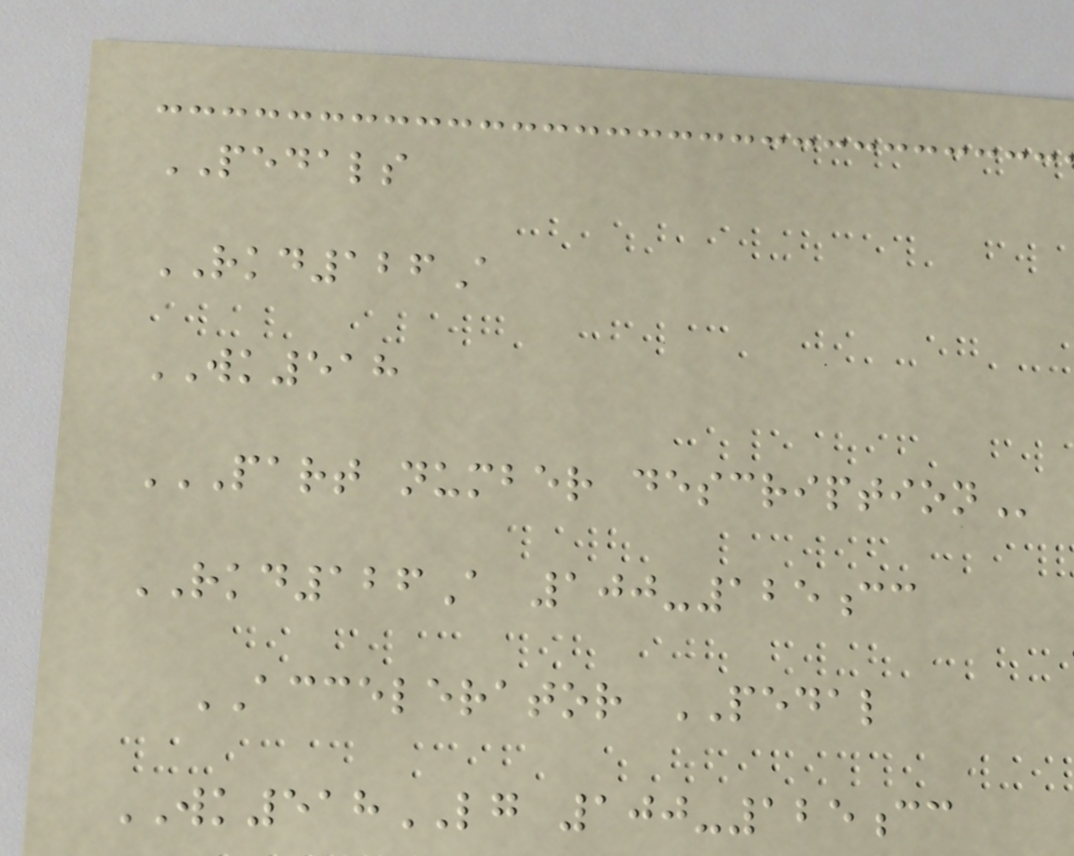PEDALS
RKD126A
WK518
PART NUMBER DESCRIPTION
RKD126A 100-125cc
ACCELERATOR PEDAL
WK518LG 100-125cc
